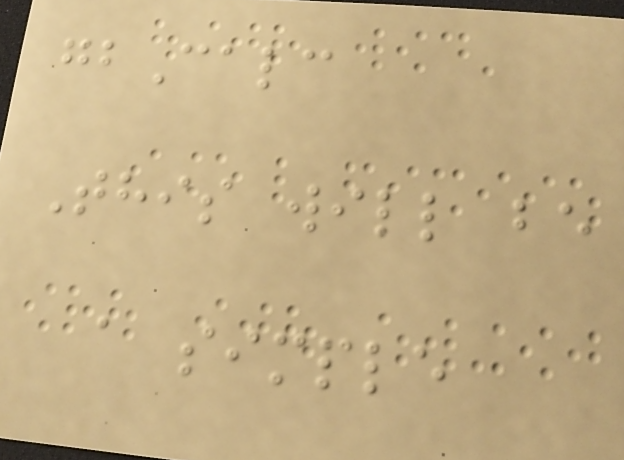gbCalc
This will be
a simple
